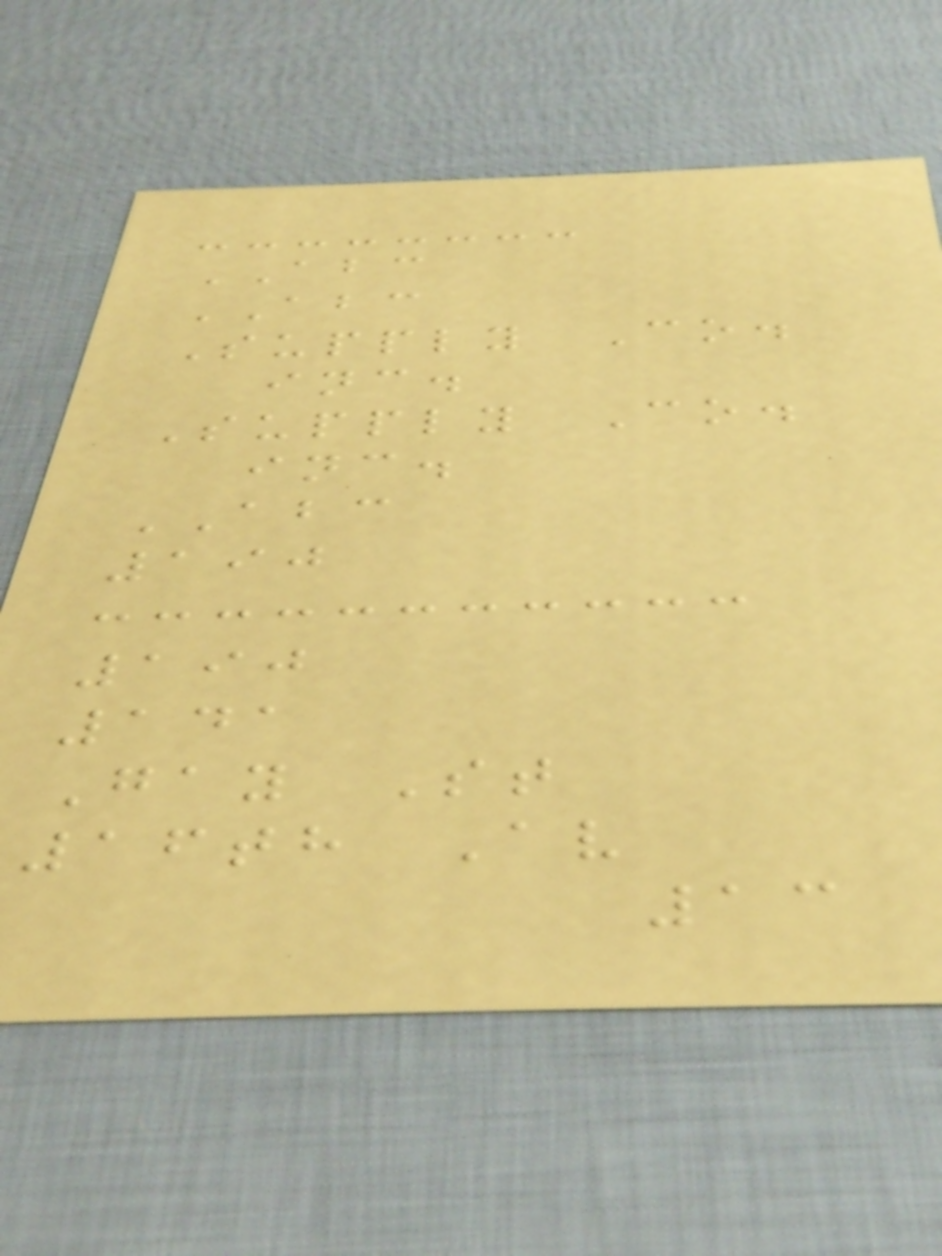ABC
ABC
Supply Co.
inc.
Supply Co.
inc.
ABC
190
190
141
Gay St
16th Av
13
